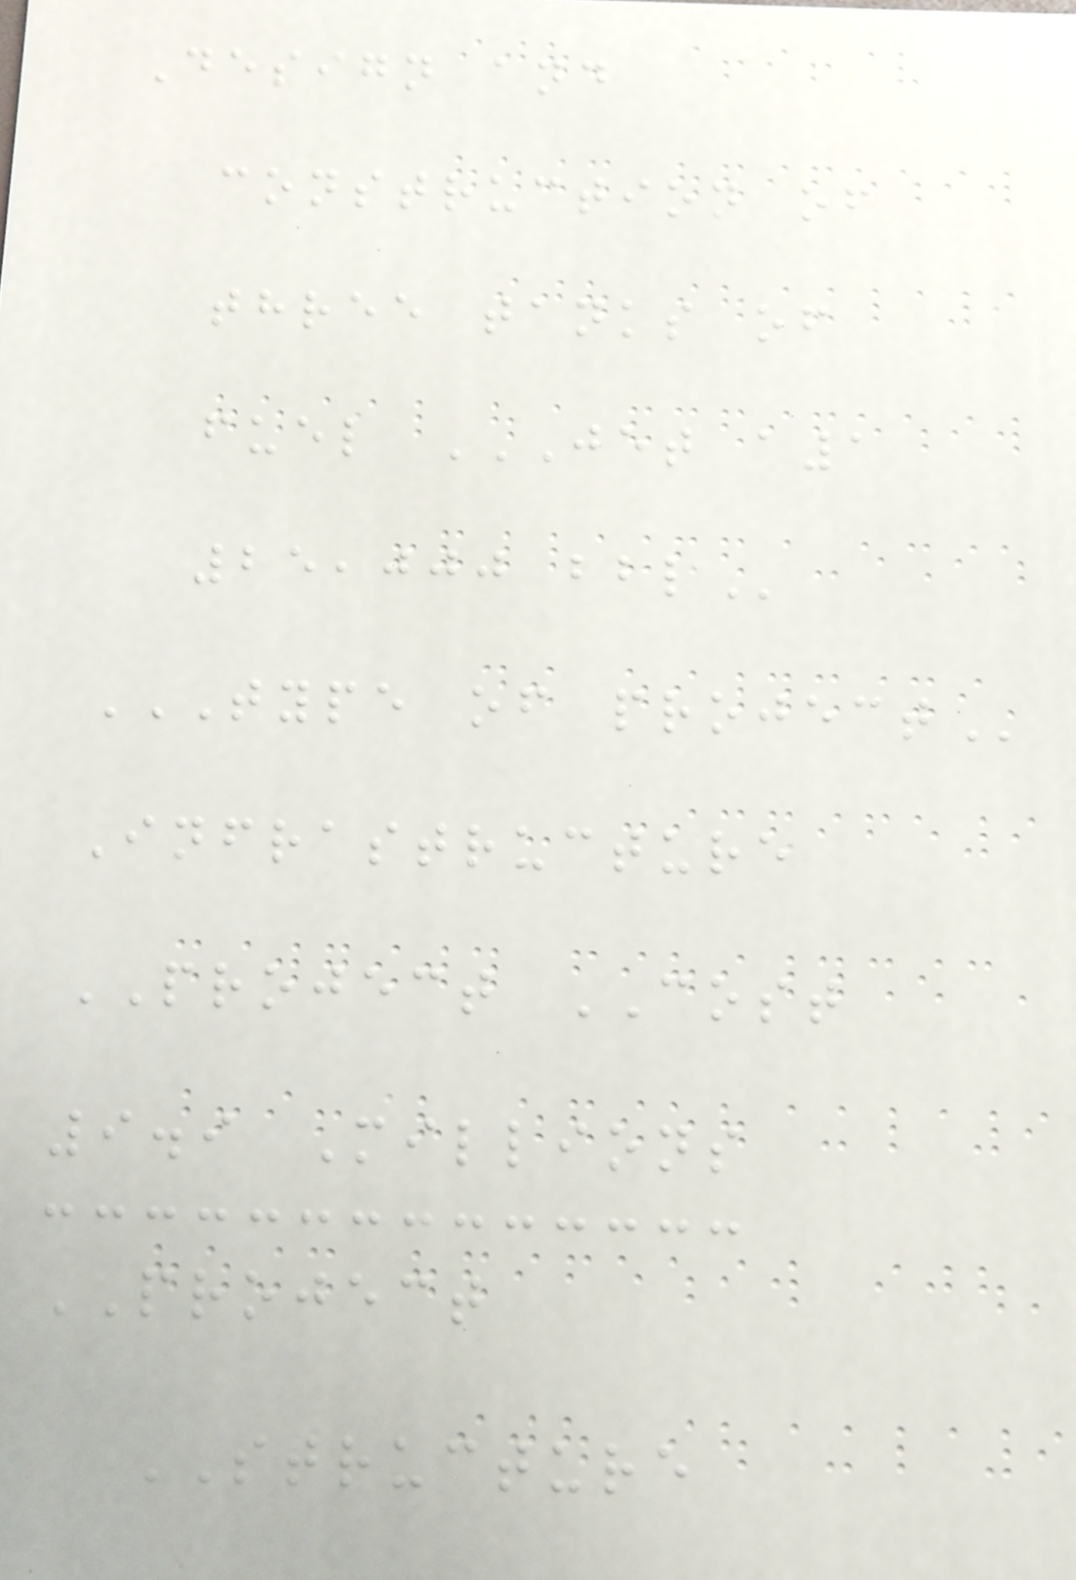Design and
construction of
three tanks of
fuel JET A1
25,000 BBL
TYPE OF PROJECT
Infrastructure
PROJECT COST
9.9 Millions
PROJECT
STRUCTURE
